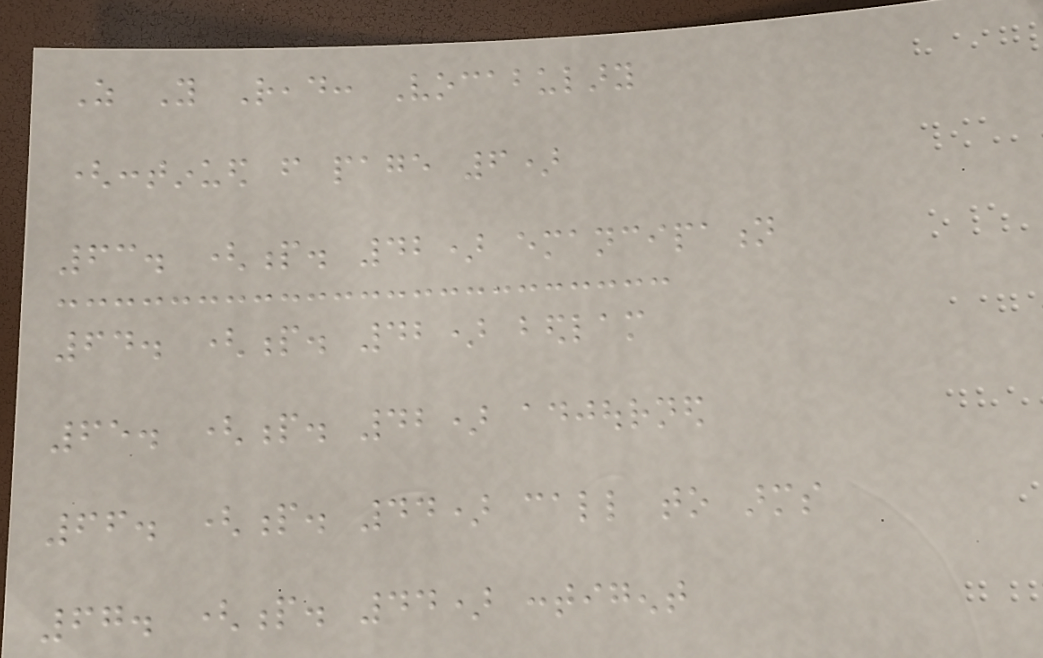As You Read: Vocabulary
(continued from page 6)
63. (p. 42) emancipation
64. (p. 42) bedlam
65. (p. 42) adjourned
66. (p. 44) call to arms
67. (p. 44) contigent
